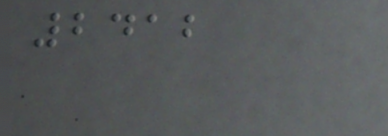2412
